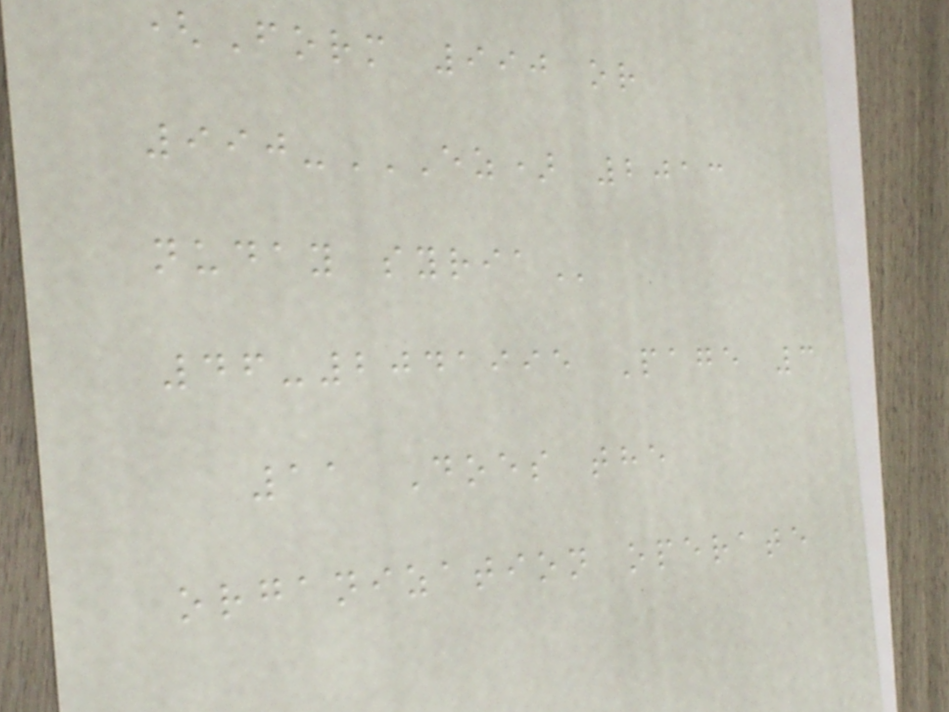(Form 990 or
990-EZ) 2013
NUDAY SYRIA
46-2041995 Page 3
11 Does the
organization operate
